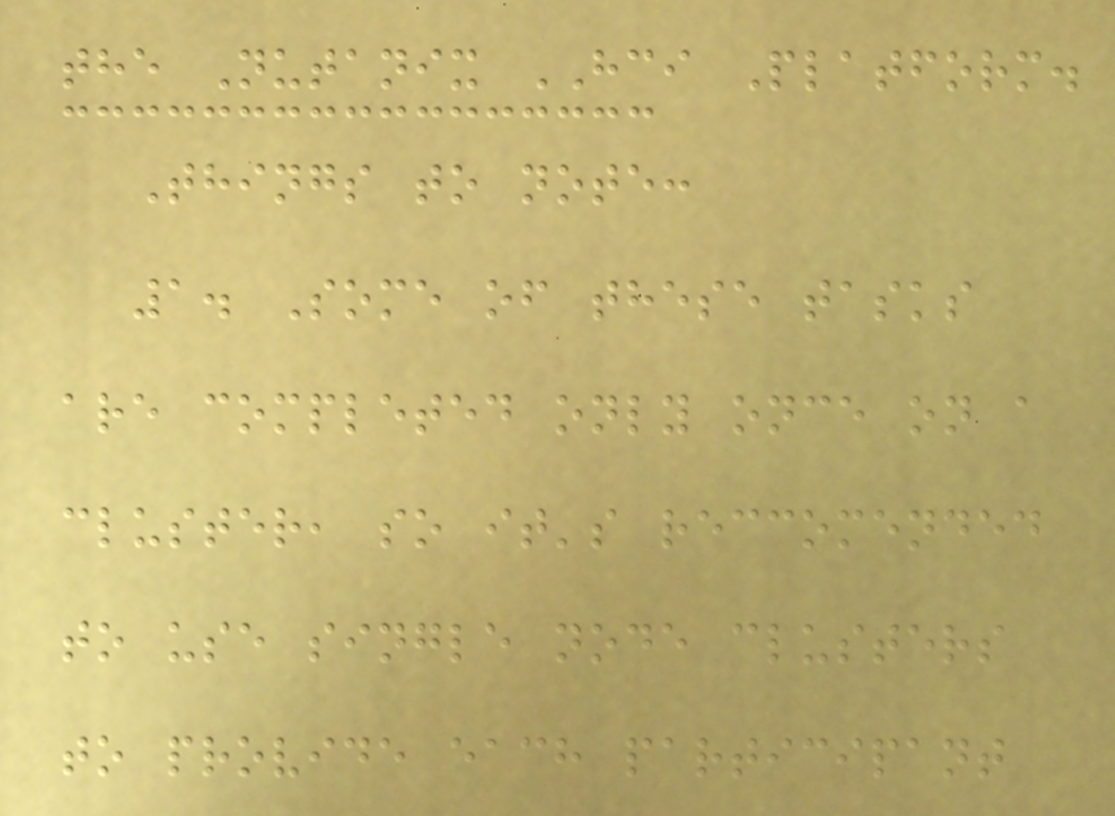the Nutanix HCI Platform.
Things to note:
1. Some of these tasks
are completed only once on a
cluster, so it's reccomended
to use single node clusters
to provide each participant
